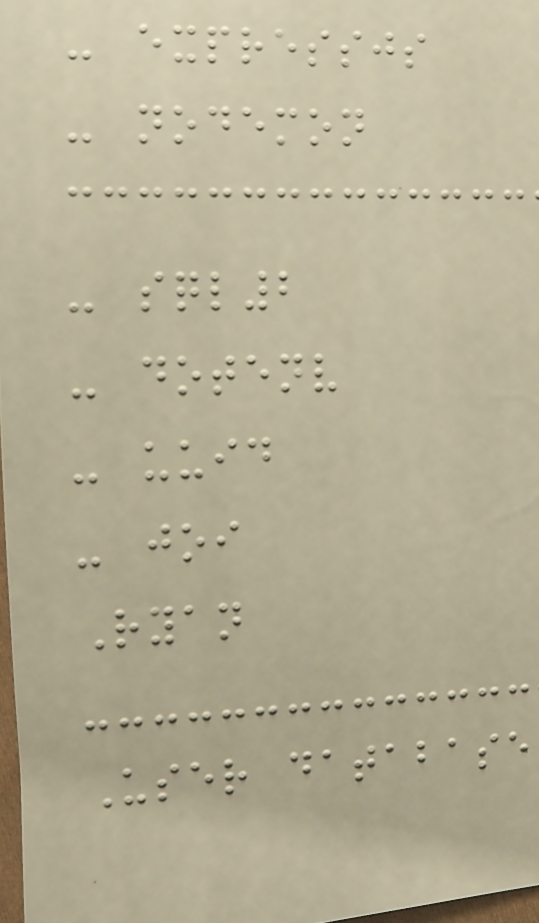- expressjs
- nodemon
- sql2
- dotenv
- uuid
- joi
Ryan
User database
